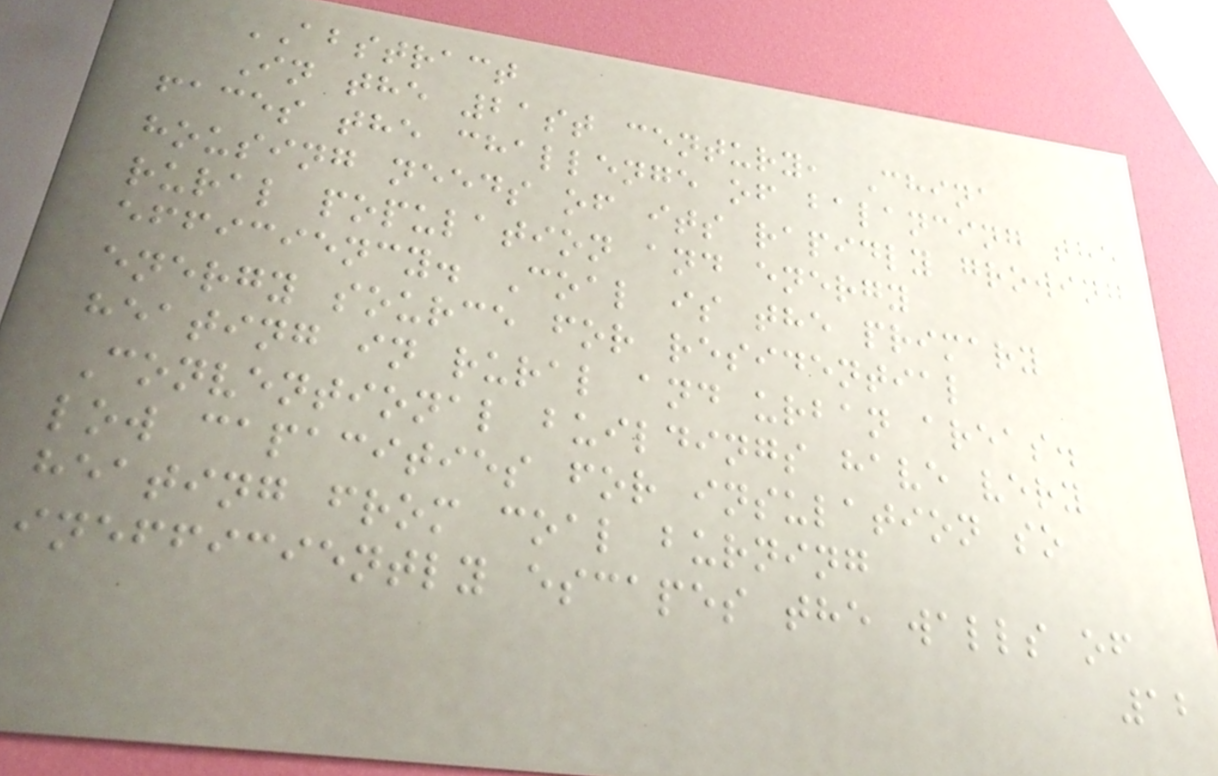ABSTRACT
In the 21st century, China
faces the challenge of balancing the
housing needs of its rapidly growing
rural population and energy
efficiency. Coal is the primary
energy source for residential
heating in rural and urban areas.
Conventional buildings have very
low capacities for insulation so
heating from coal burning
inefficiently escapes the walls of
12
